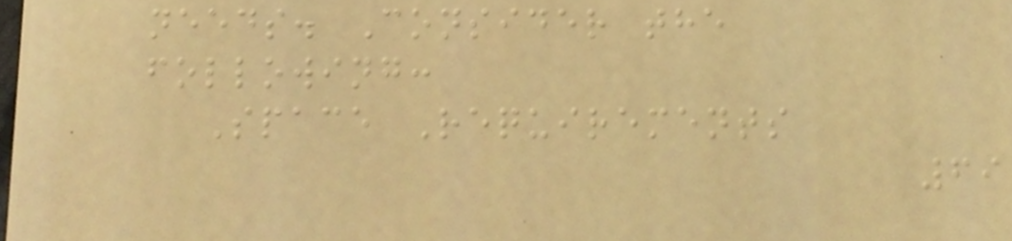needs. Consider the
following:
Space Requirements
69
